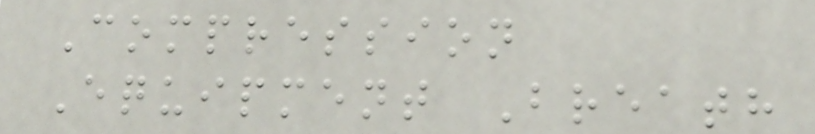Compression
Equipment Breath
